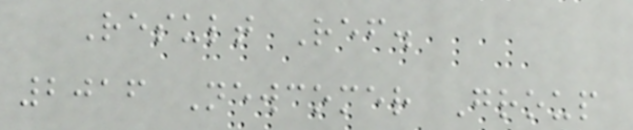Result Ref.
2016 Newcomer Group
